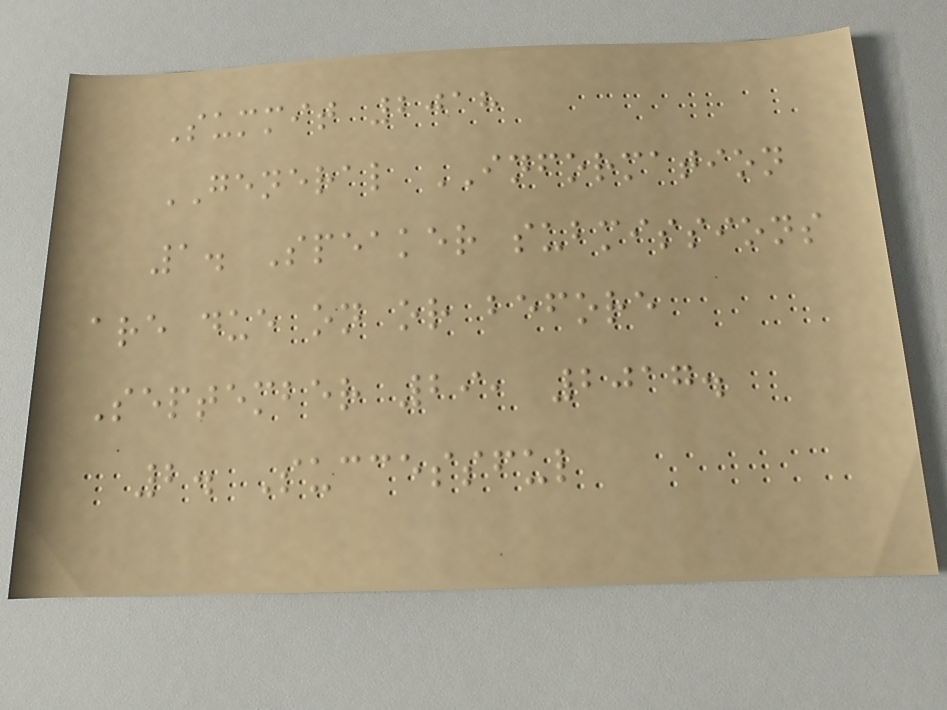Summit 2018
GENERAL INFORMATION
1. Speaker submissions
are due on or before
September 29, 2017.
2. Successful
